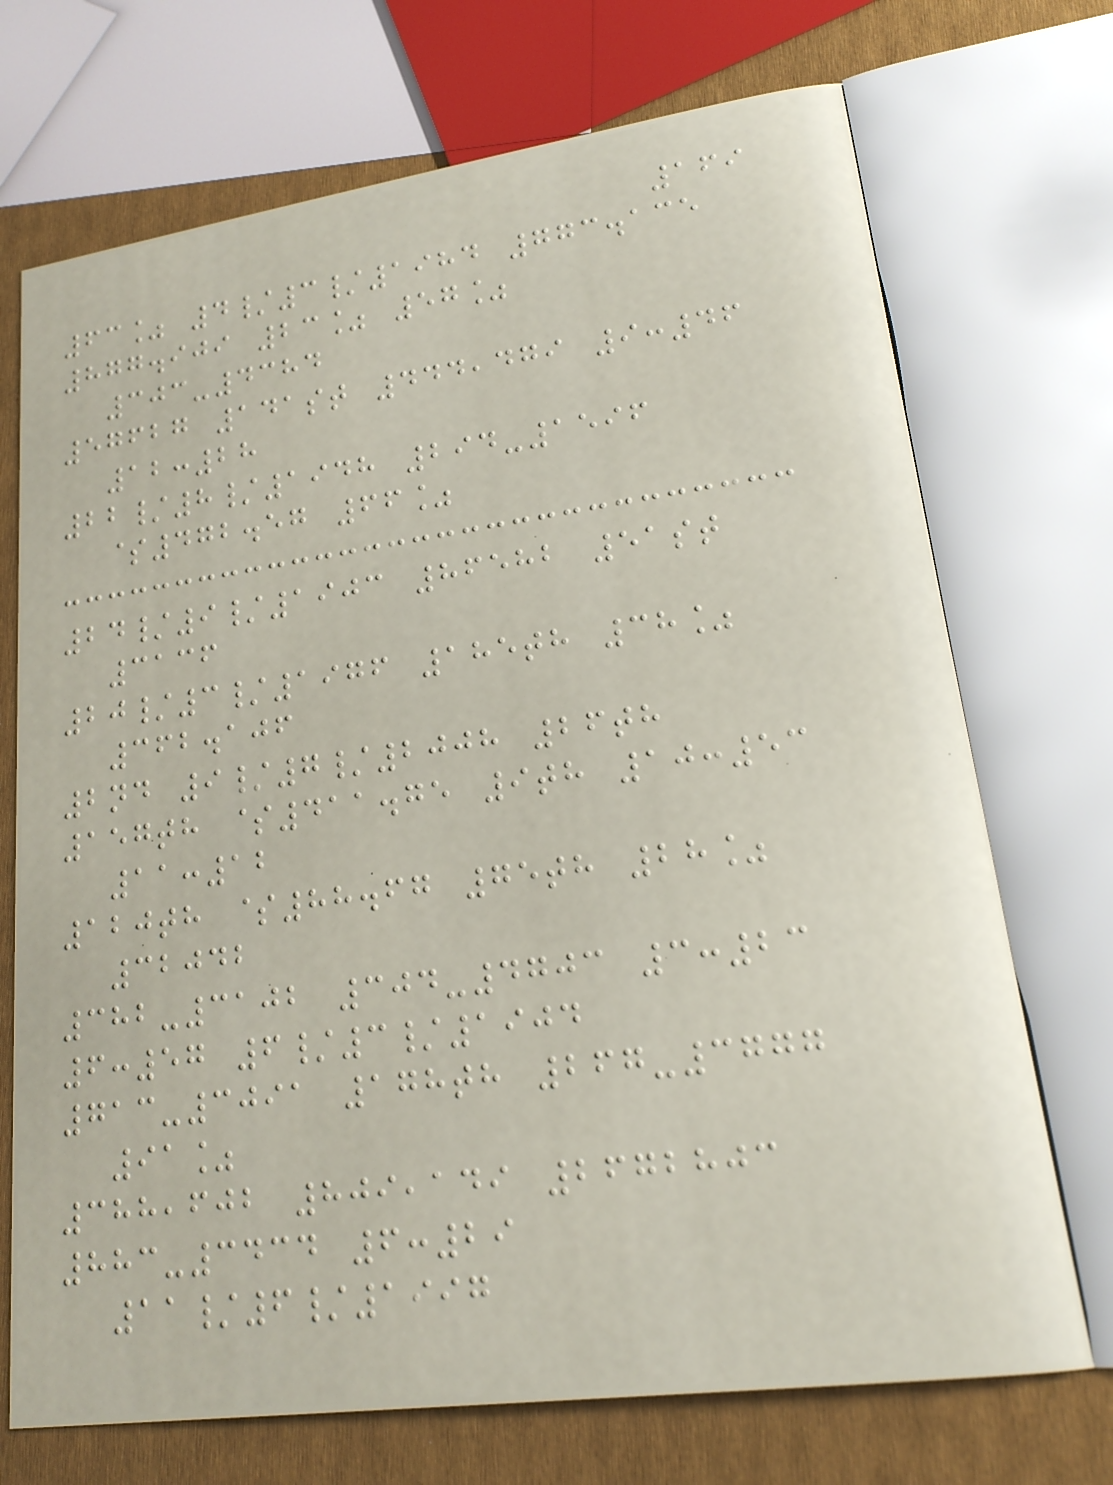169
63% 4/3/1984 773.135
877.909 23% 57%
303-4384
57627 141st 444,479 9:46
12:28
22/8/1948 294-1596
$472.57 66%
24/9/1903 86582 51st
3136
20/3/1976 185th 38%
362.106
2nd 9/7/2008 26th
157th $411.75 9th 10:53
11:12
120th $88.67 75th 28%
32042
382-3102 304-4703 3:23
6:57 6/3/1904
713-3091 178th 267-3777
91%
388,602 809,149 2672803
883-3434 6:29
11/6/1997
